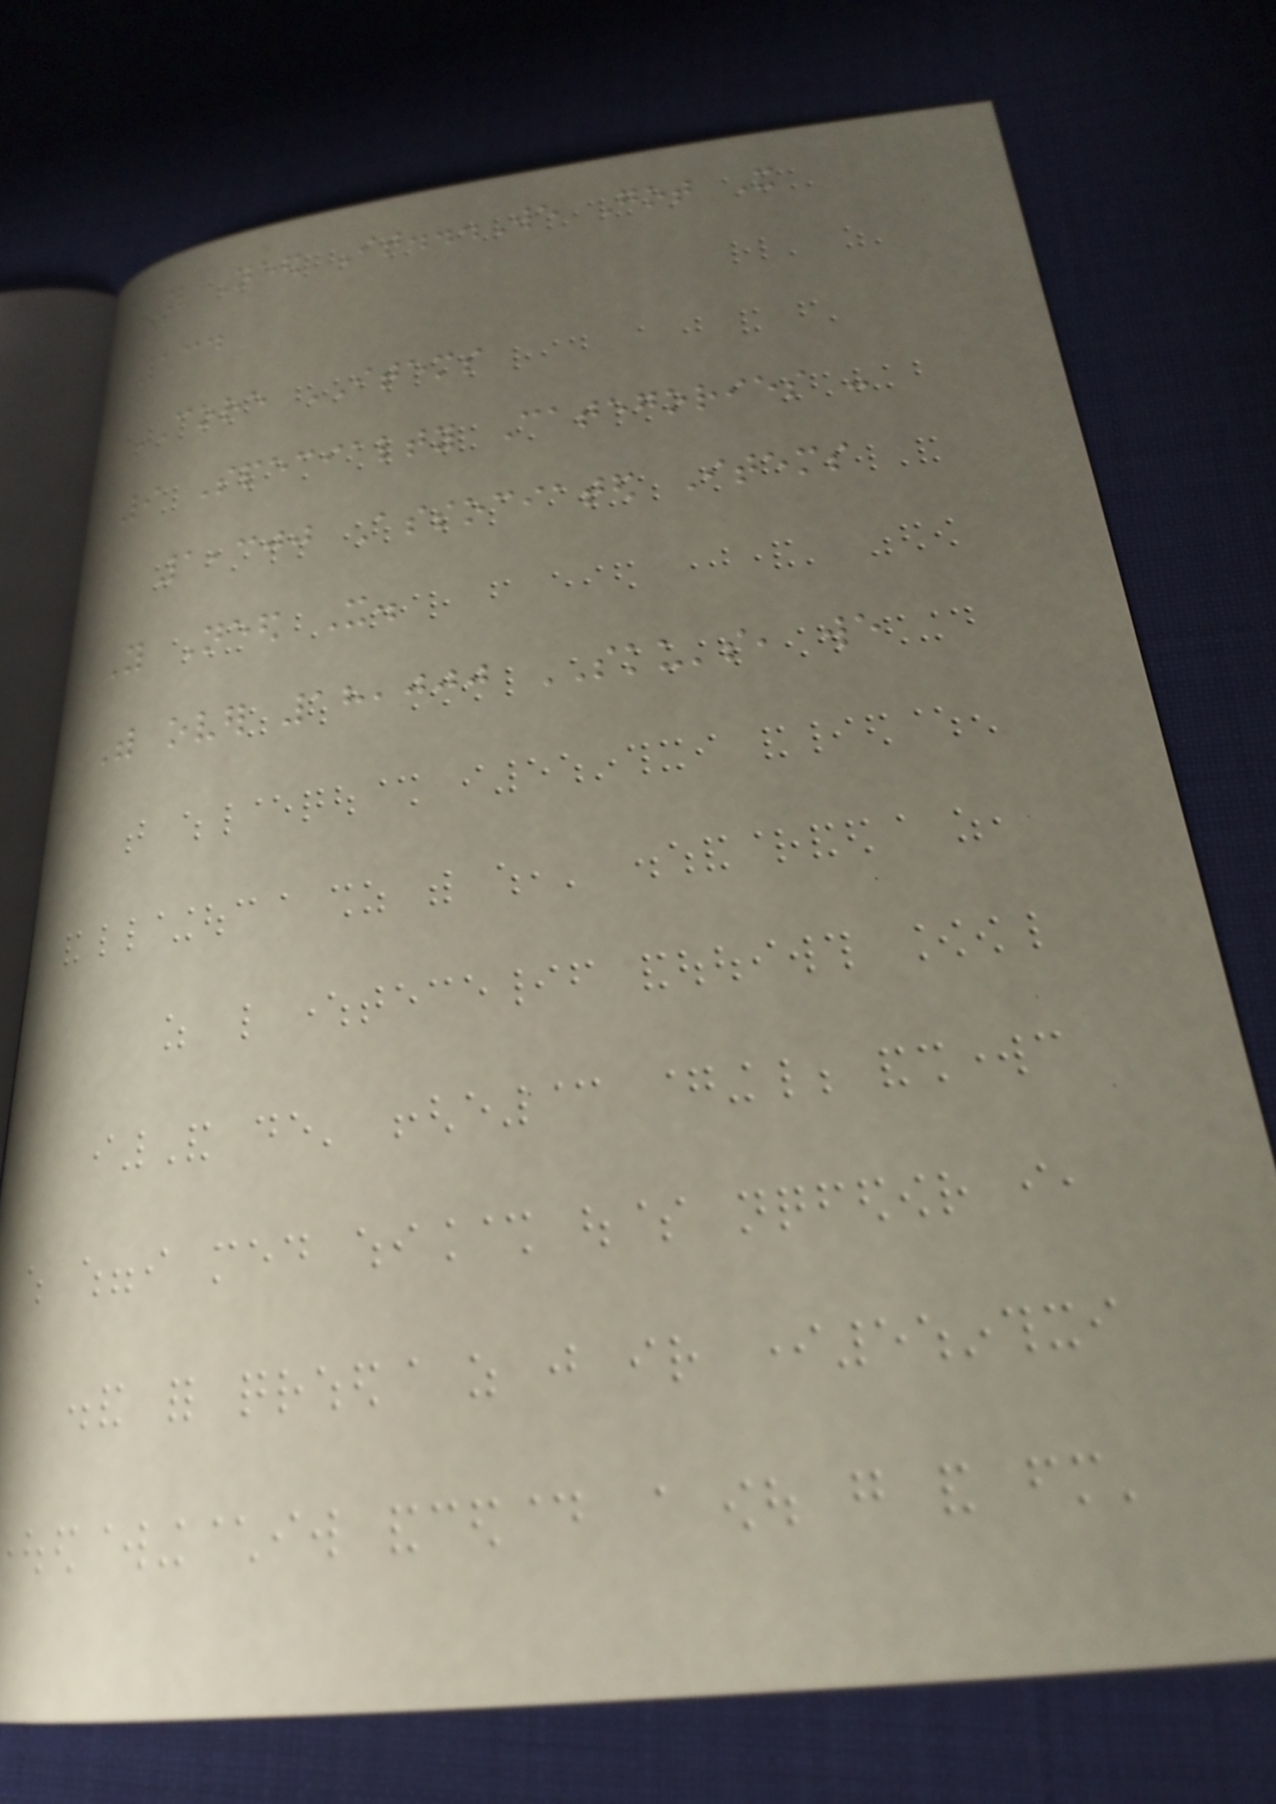You Need It...We Got It
134
CORE ITEMS
9 Specialty Categories -
1,300 Associated Items
You Need It.
With over 18,000 SKU's, we
